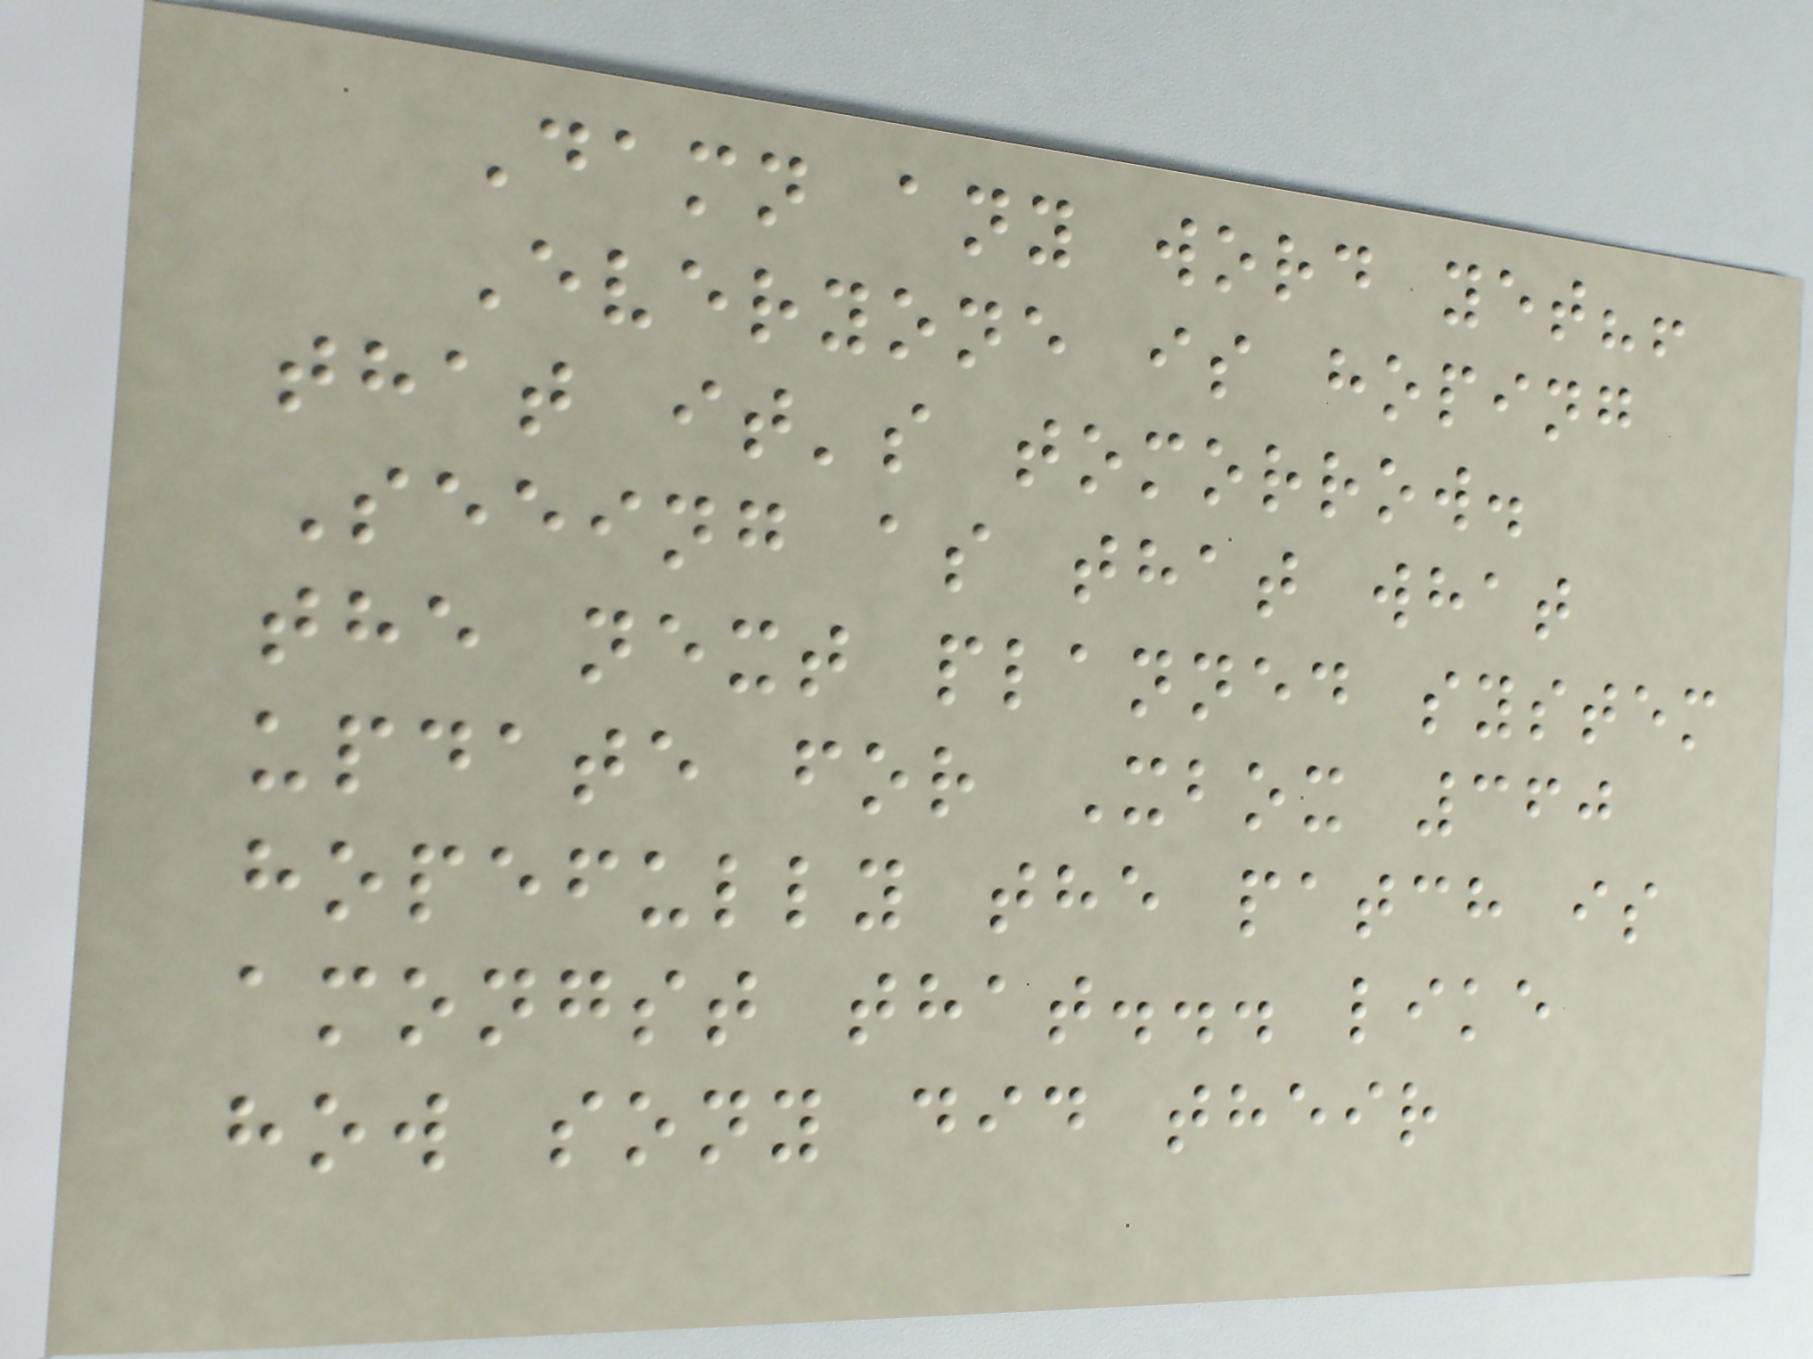Damn any word yet?!
Everyone is hoping
that it's tomorrow.
Seeing as that what
the next planned system
update for Xbox 360
hopefully the patch is
amongst that... like
how sony did their
